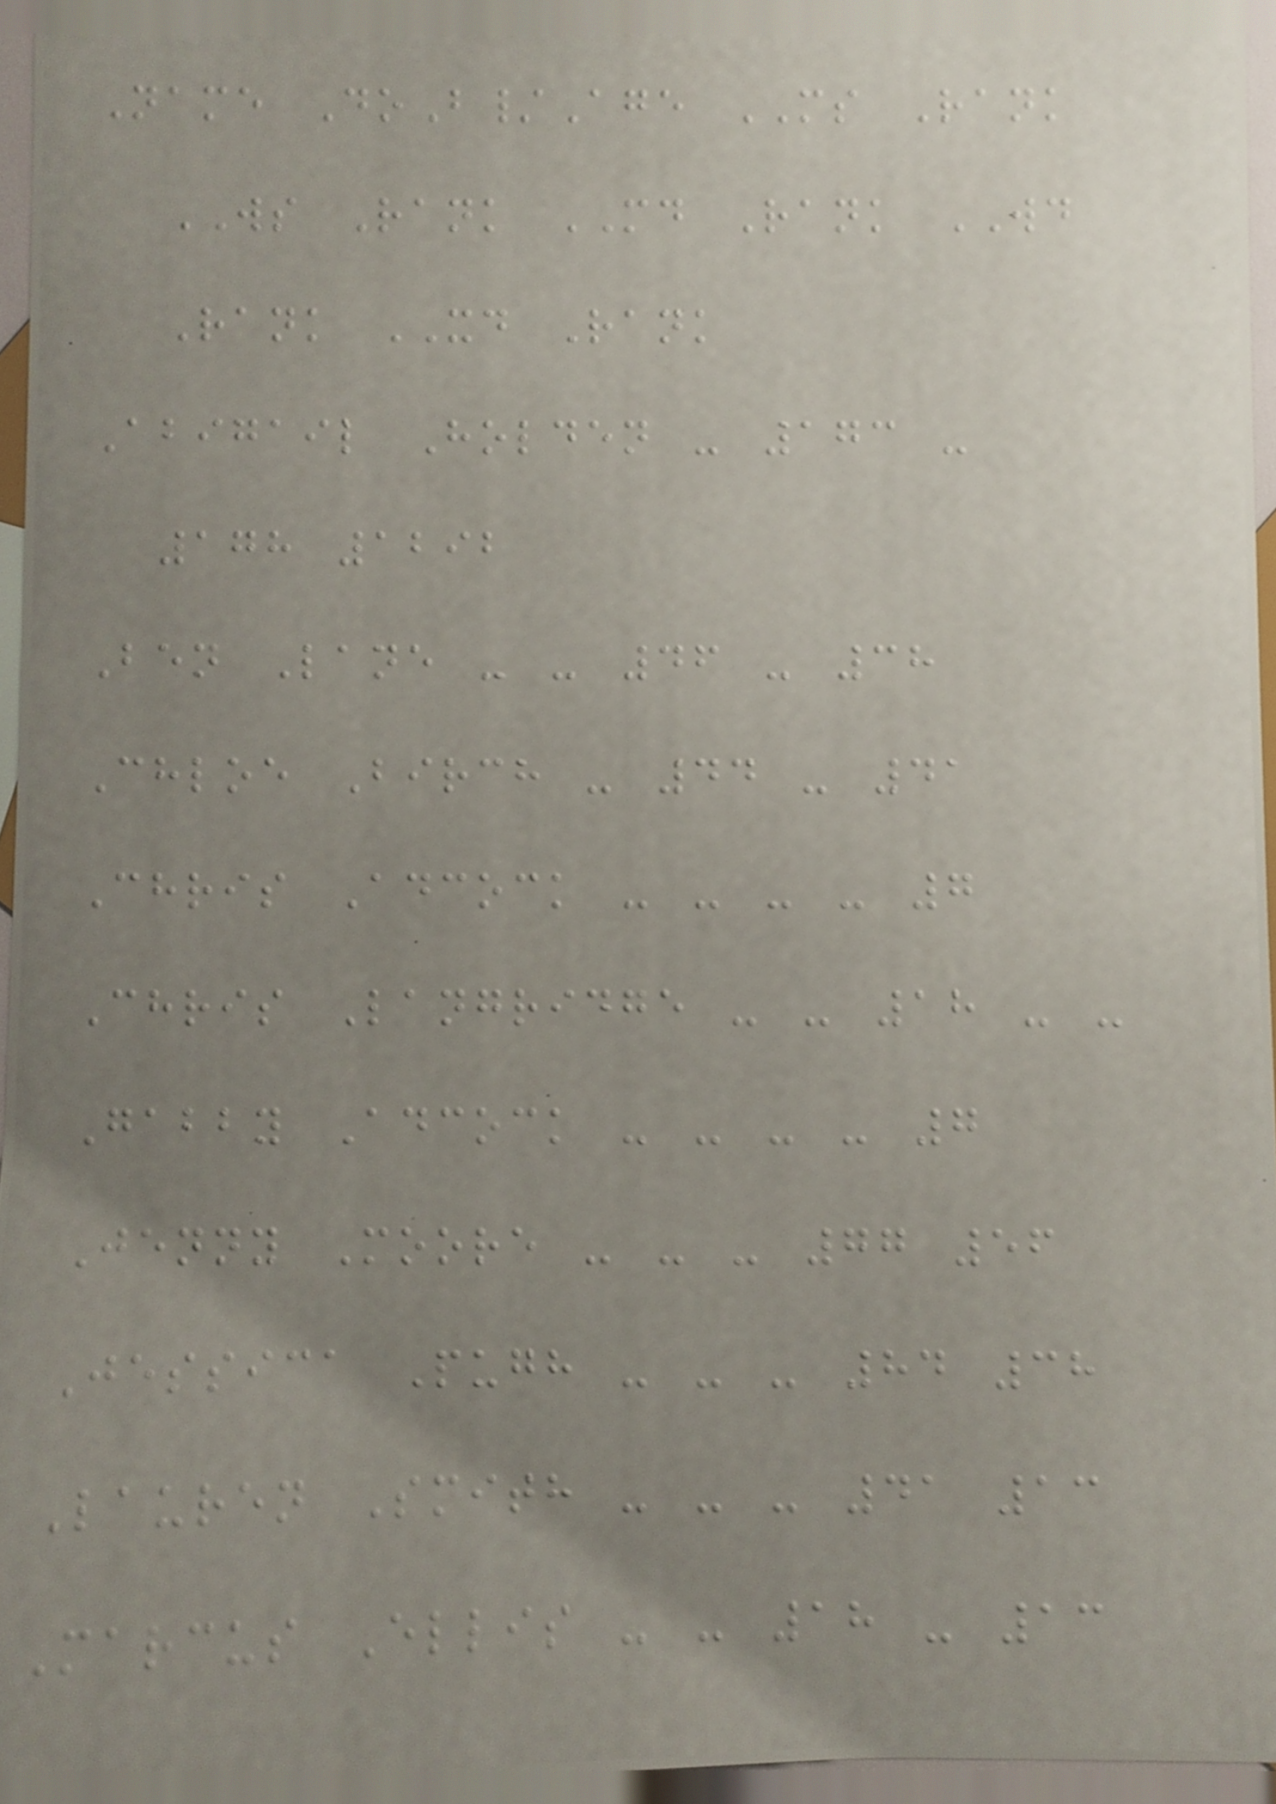Name DoB/Age MS Rank
WS Rank MD Rank WD
Rank XD Rank
Abigail Holden - 173 -
178 1292
Ben Lane - - 46 - 38
Chloe Birch - 44 - 41
Chris Adcock - - - - 7
Chris Langridge - - 18 - -
Gabby Adcock - - - - 7
Jenny Moore - - - 77 56
Jessica Pugh - - - 84 38
Lauren Smith - - - 41 13
Marcus Ellis - - 18 - 13
